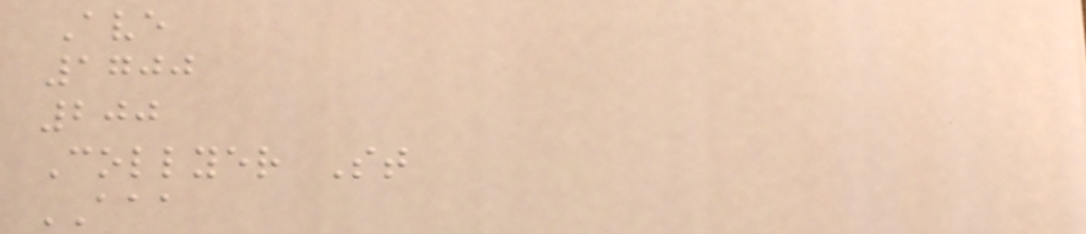Ave
1700
200
Collyer St
AAA
